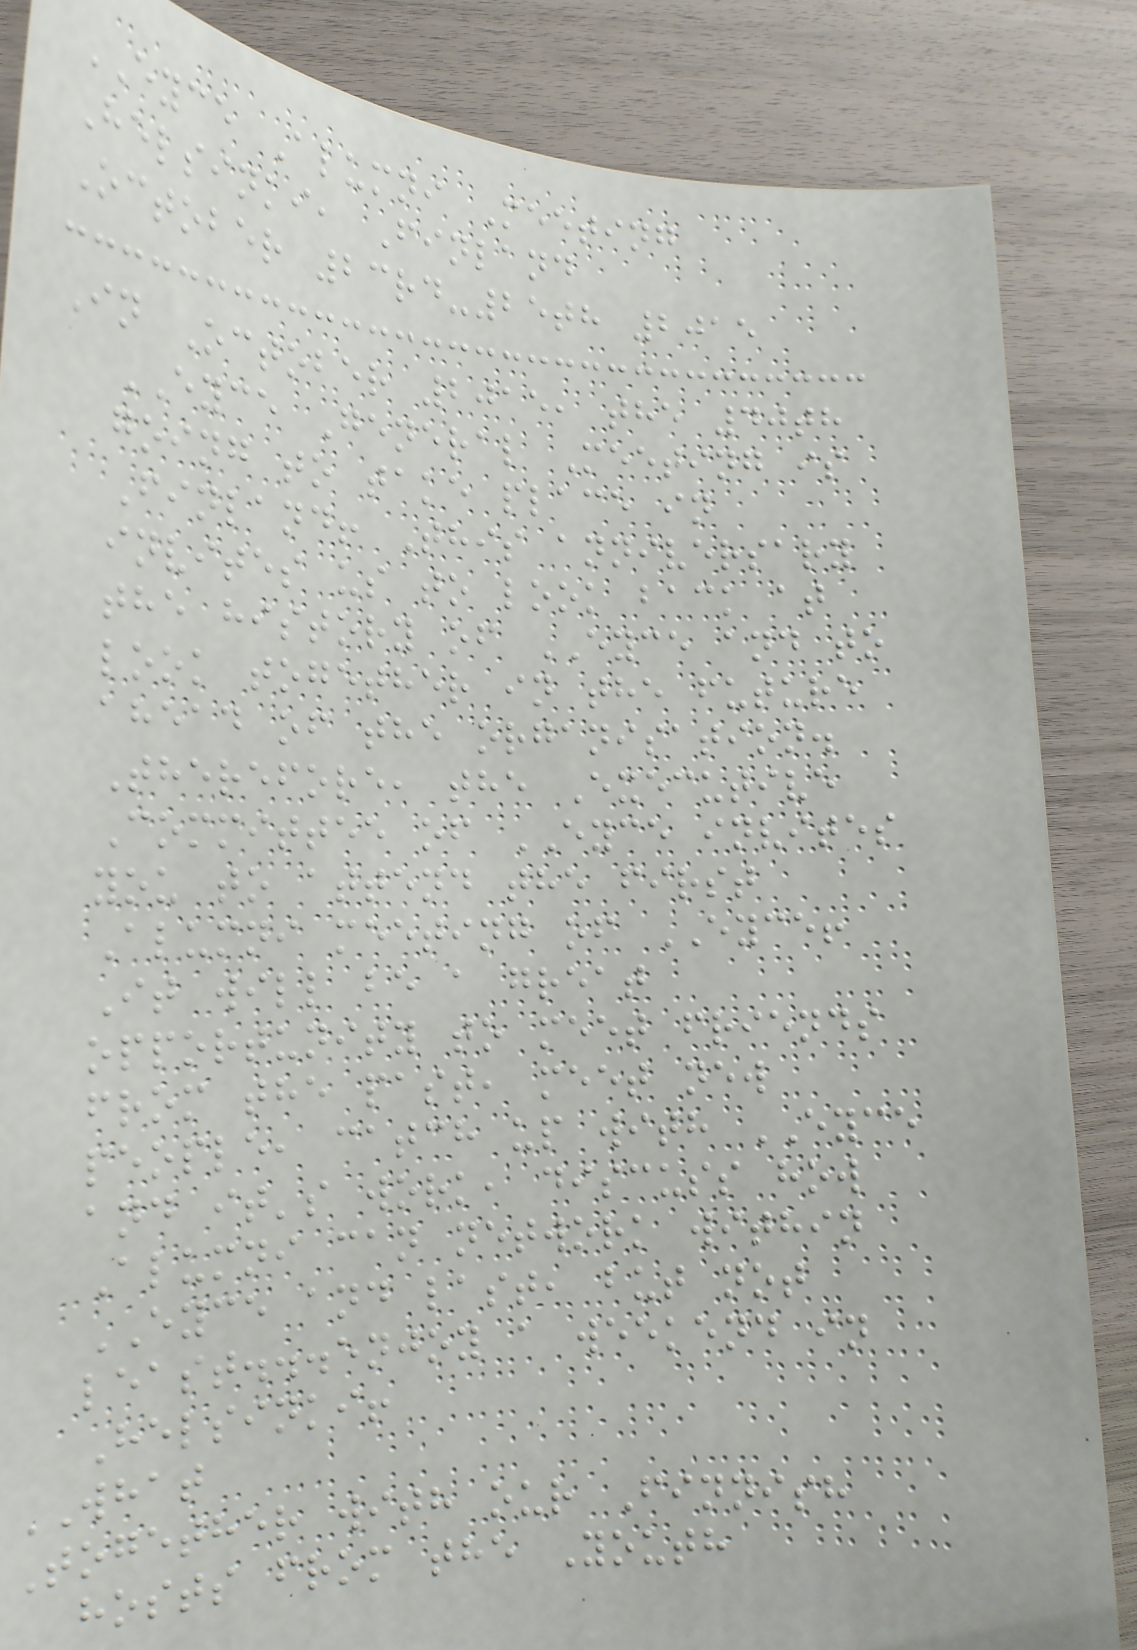EYCE Alumni Meeting
Helsinki, Finland
October 23rd-25th 2015
In October 2015, the 40th
EYCE General Meeting is
going to take place in
Finland! This anniversary
invites us to look back at
the history of EYCE and to
look together in the future
ahead of the organisation.
Therefore, the Executive
Committee of EYCE invites
you to attend the first
Alumni meeting of EYCE!
It will be a great
opportunity to meet friends
from the past, meet new
people, catch up with EYCE
and it's work, discuss how
Alumni can network within
EYCE and last, but not
least...enjoy a weekend in
Helsinki!
WHAT
Together with our Finnish
hosts from the Youth
